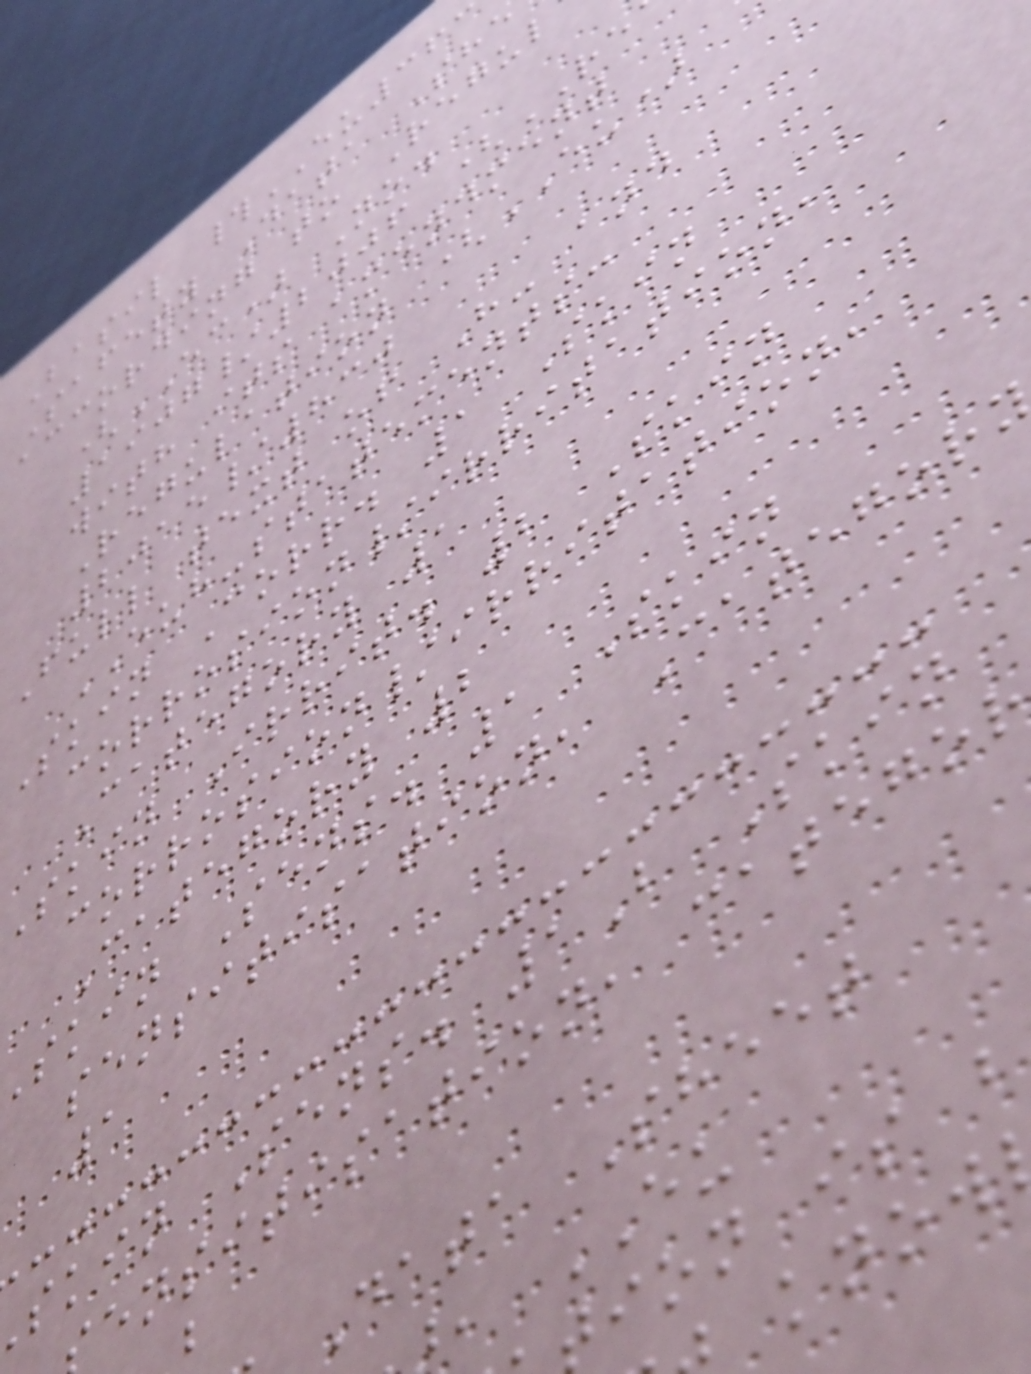Basil #EU363
Safety Data She
according to Regul
(EC) No.
1907/2006 (RE
with its amendment
Regulation (EU)
2015/830
Full text of H- and
EUH-statements:
Skin Corr. 1 Skin
corrosion/irritation,
Category 1
Skin Irrit. 2 Skin
corrosion/irritation,
Category 2
skin Sens. 1 Skin
sensitisation, Categor
1
skin Sens. 1B Skin
ensitisation, categor
Data Sheet
, EU
ion is b
